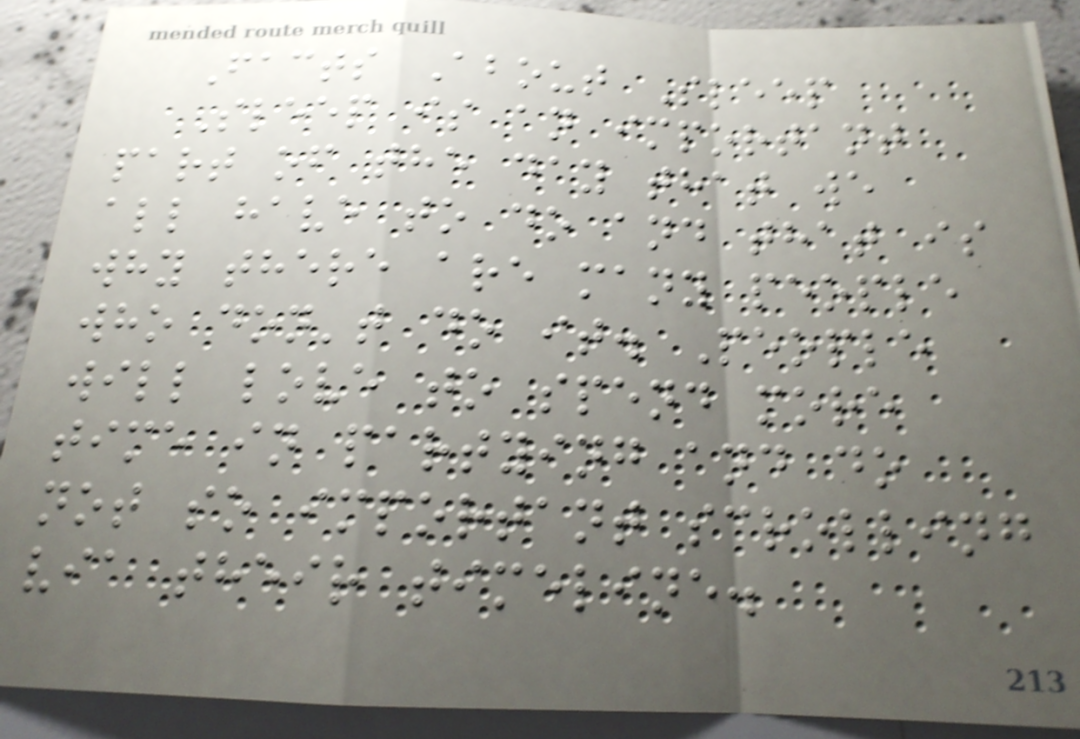Facts About Sleep
Sleep is an important
part of the day that we
all have to do and that is
why there are many people
who don't do it. People
will love to spend more
time in partying and do
not so important scrolling
via their timeline.
